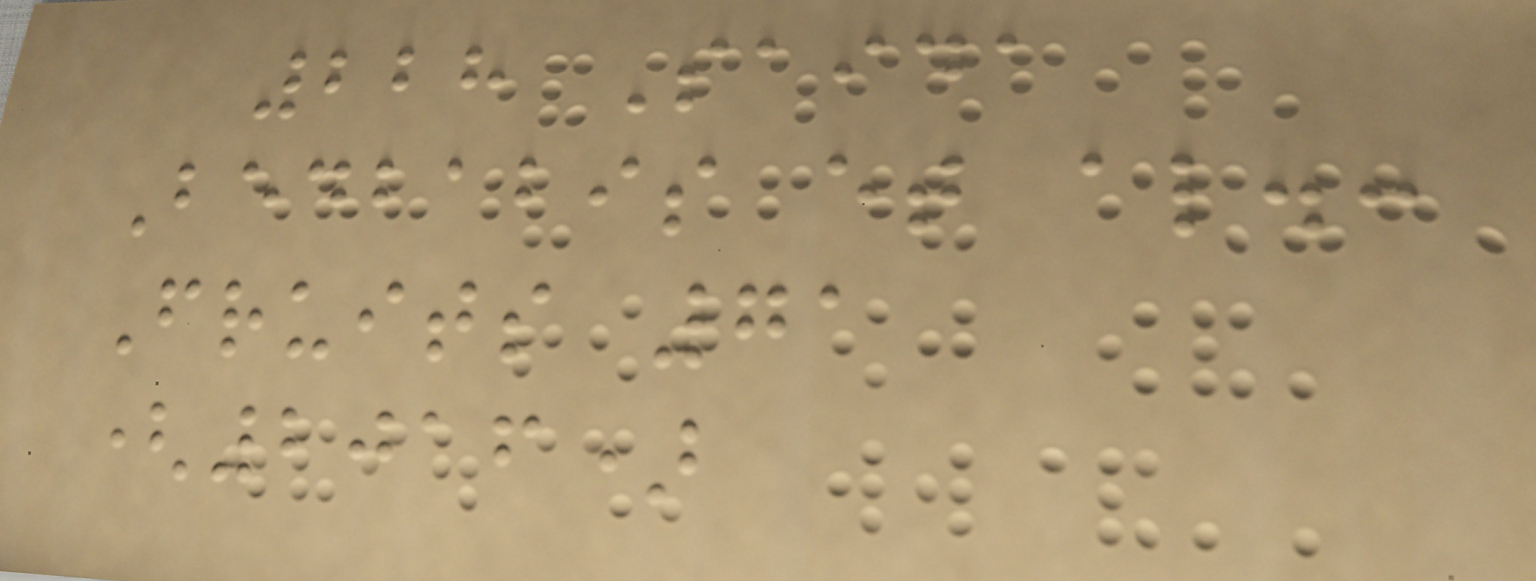228 Saida
Bedbabis et al.:
Fruits 71
(2016)
